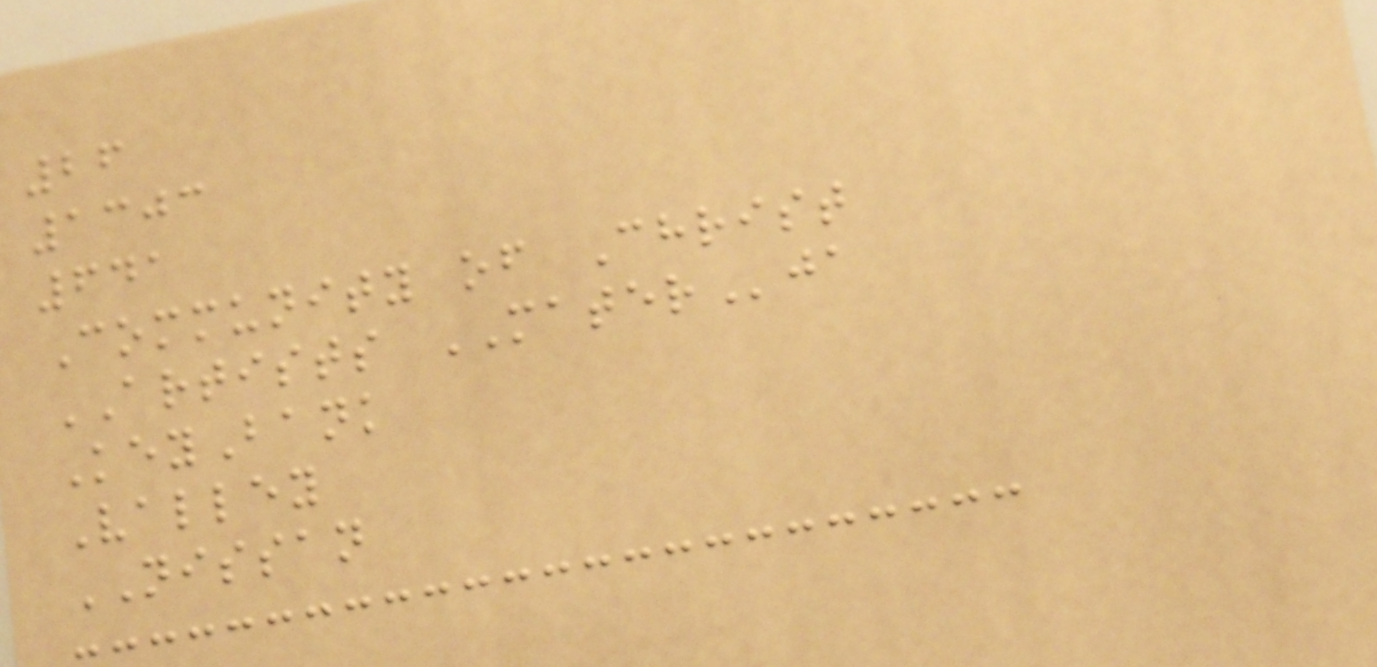26
1303
641
Community of Christ
ARTISTS MATERja
KeyBank
Valley
NISSAN
